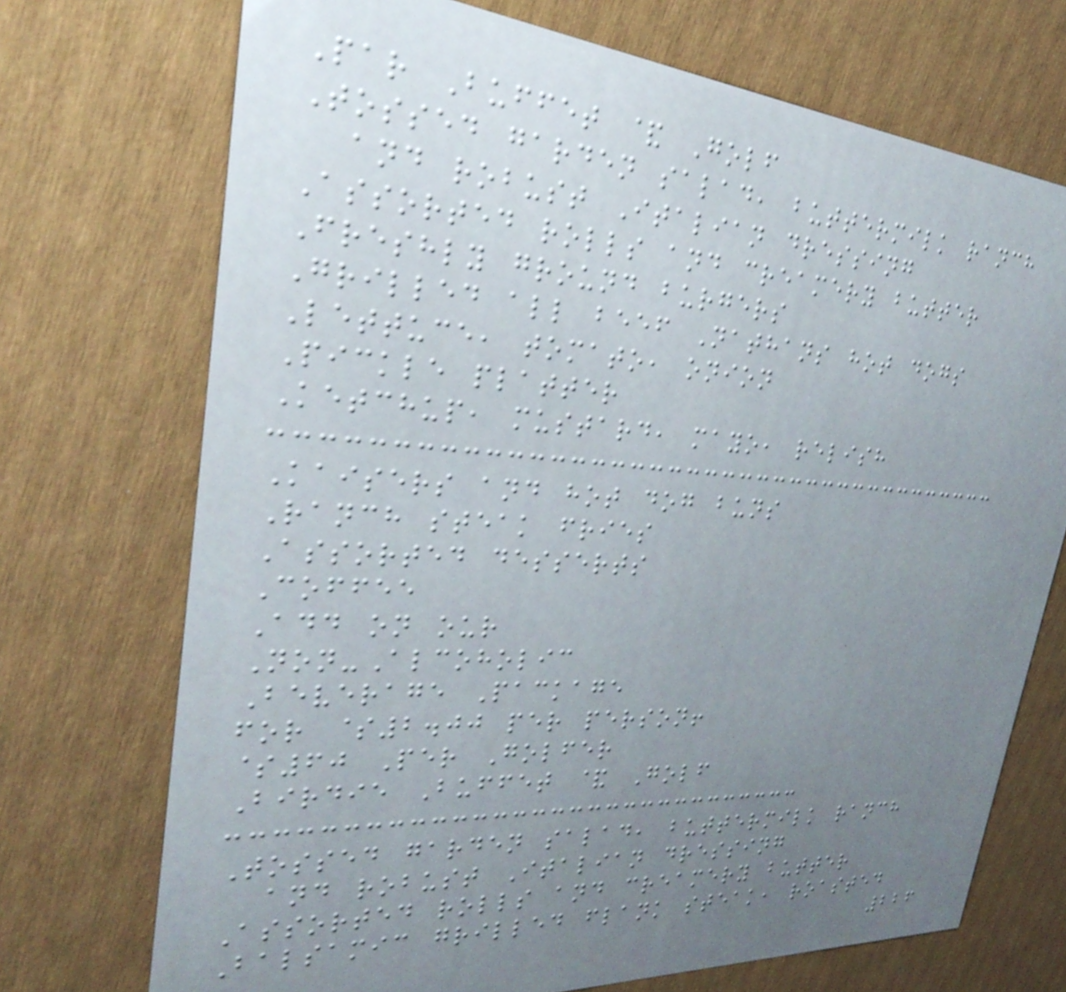Par Buffet & Golf
Tossed garden salad, buttermilk ranch
and robust Italian dressing
Assorted rolls and creamery butter
Freshly ground burgers
Grilled all beef Nathans hot dogs
Lettuce, tomato, onion
Pickle platter
Ketchup, mustard, mayo, relish
Kaisers and hot dog buns
Ranch steak fries
Assorted desserts
Coffee
Add on our
Non-Alcoholic
Beverage Package
for $2.00 per person!
$60 Per Golfer
Birdie Buffet & Golf
Tossed garden salad, buttermilk ranch
and robust Italian dressing
Assorted rolls and creamery butter
Balsamic grilled flank steak, roasted
226
